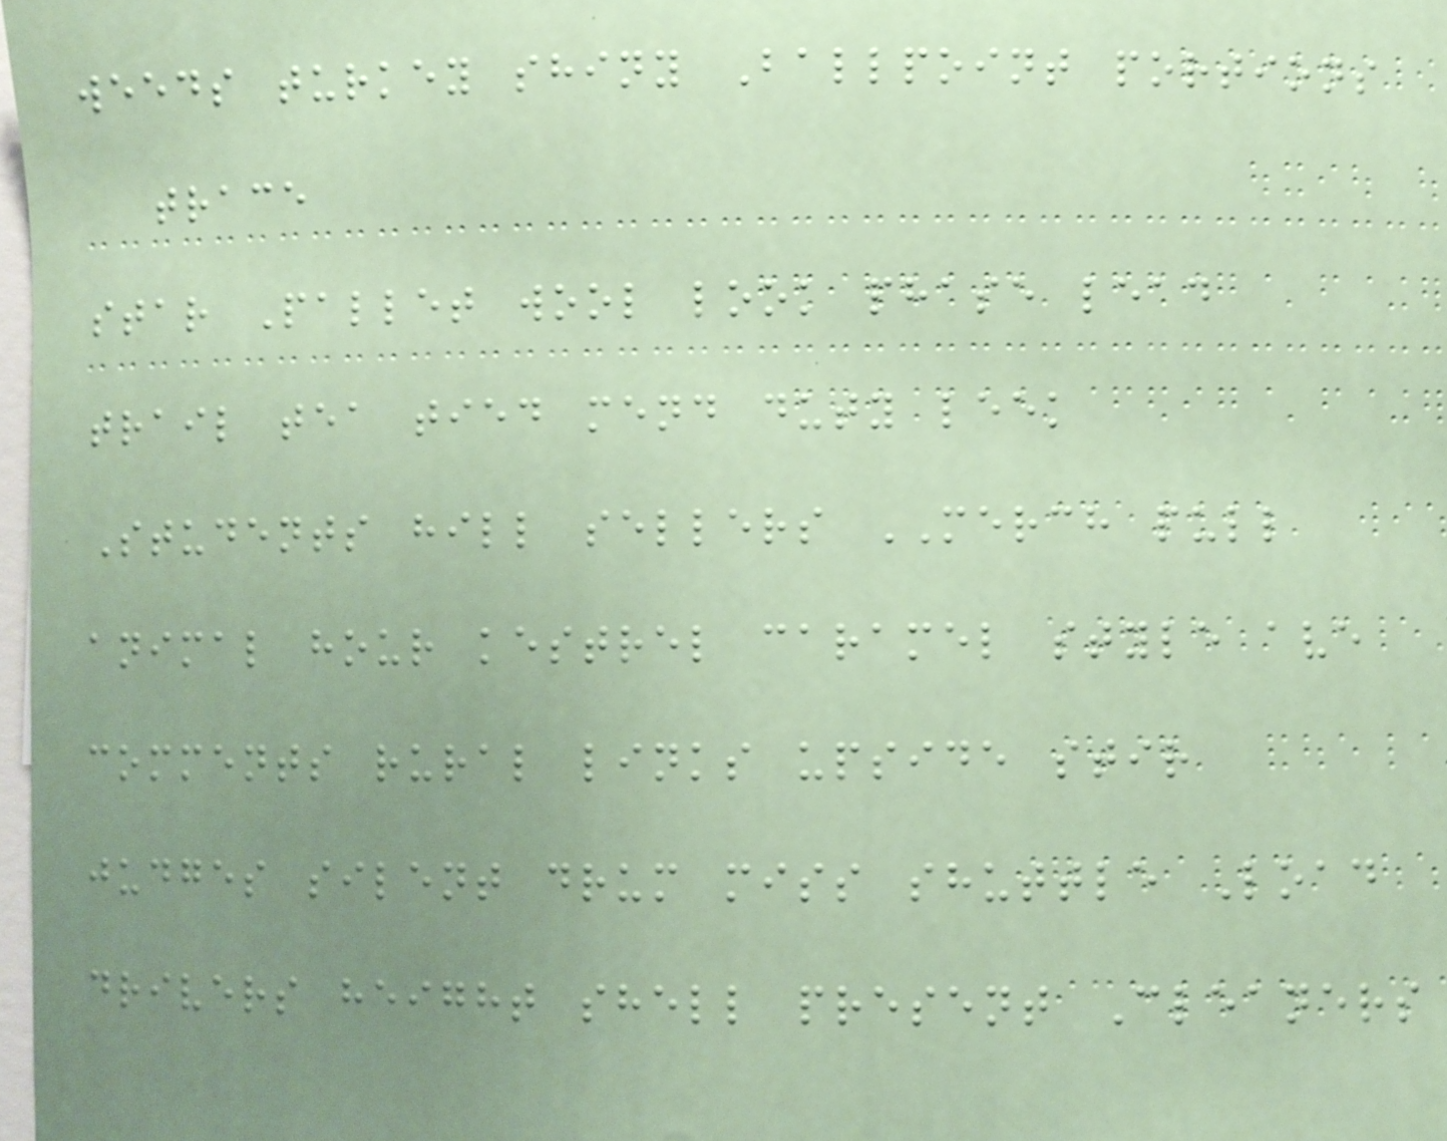weeds turkey shiny Ballpoint portions
trace
star Pallet wool look phase lead
trail tea tied mend duty leek
Students hill sellers MERCH pull
animal hour kestrel caramel style ave
comments rural links upside stir
judges silent drum miss shuttle Load
drivers height shell present Cleaners
